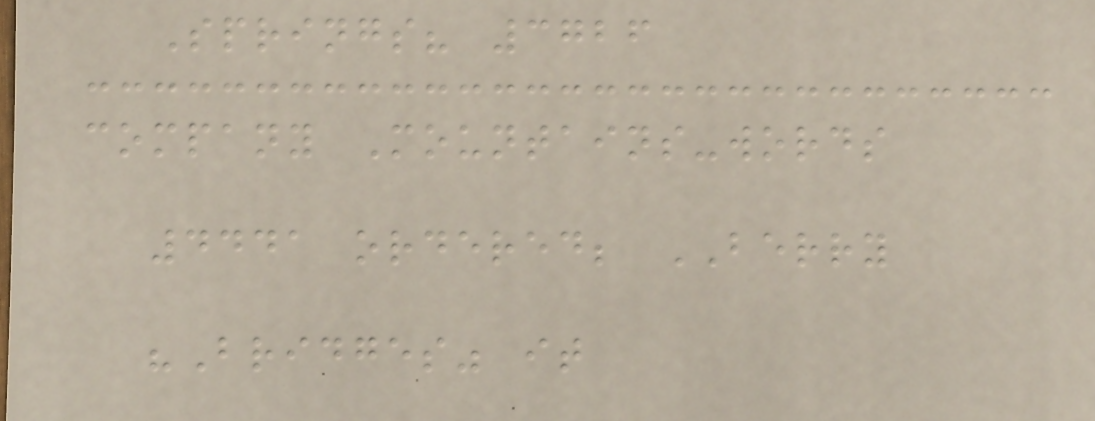Springs? 3726
company Mountains-words
4441 ordered; BERRY
"Bridges" it
